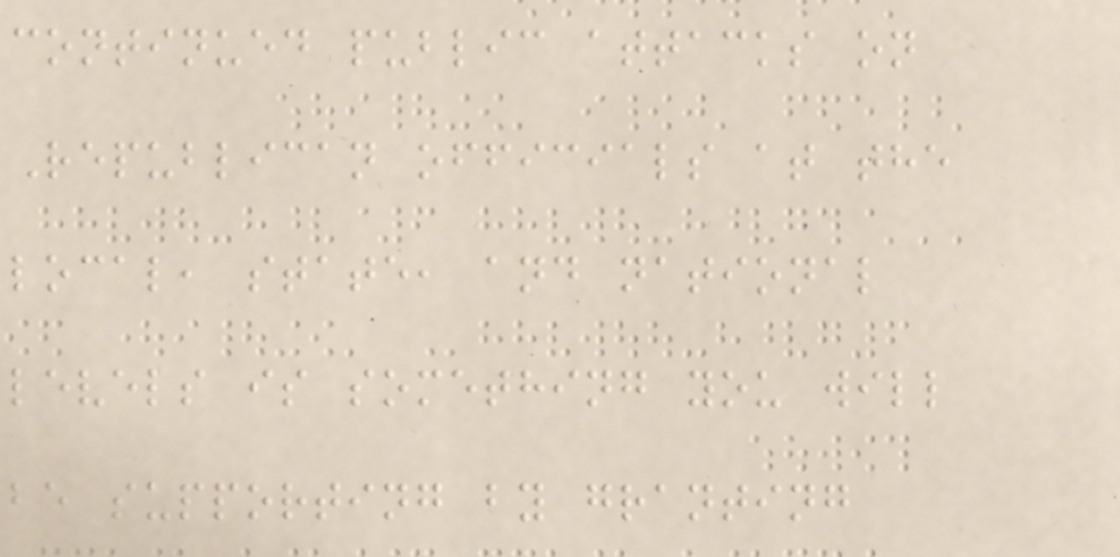continued public attacks on
Republican officials at the
local, state, and national
levels is something you will
be supporting by granting
